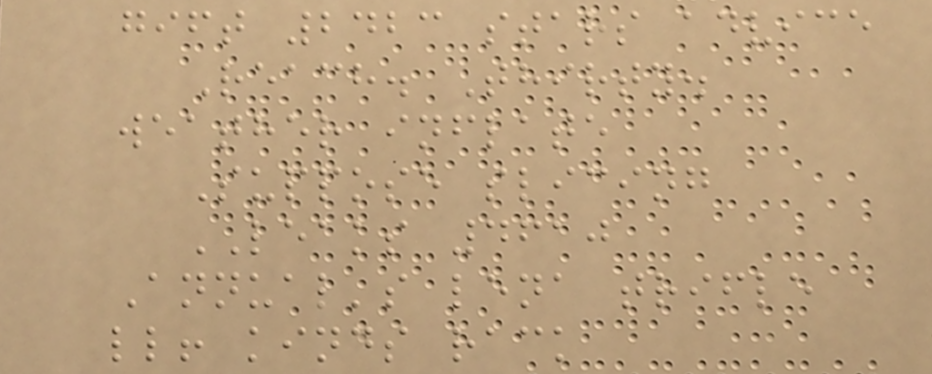gift 2423 stars advice
Reach. Thirty.
weather inflate
Suppose slicing
LEAKS 4610
Annual's lena trifle
ll! kinds rack
